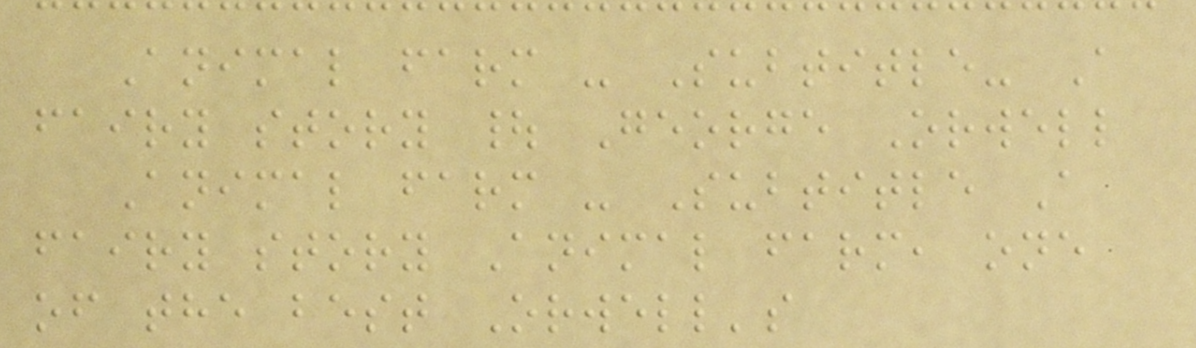Animal farm - Subtitle- A
fairy story | George Orwell
Animal farm - Subtitle A
fairy story Animal farm, one
of the best Orwell's
